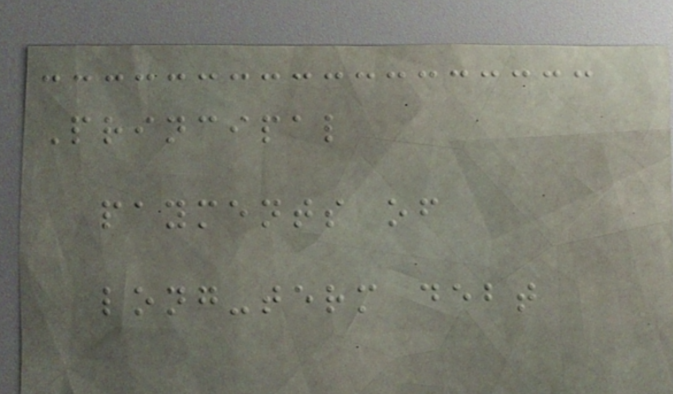Principal
payments of
long-term debt
